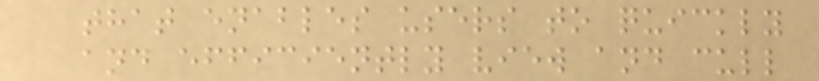that enables users to quickly
and efficiently view and cull
